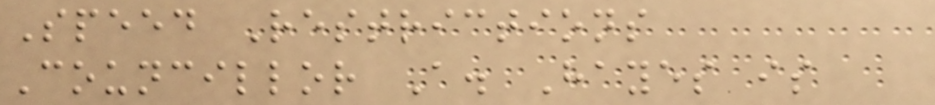Speed Restrictions
Councillor A. Hayes is
